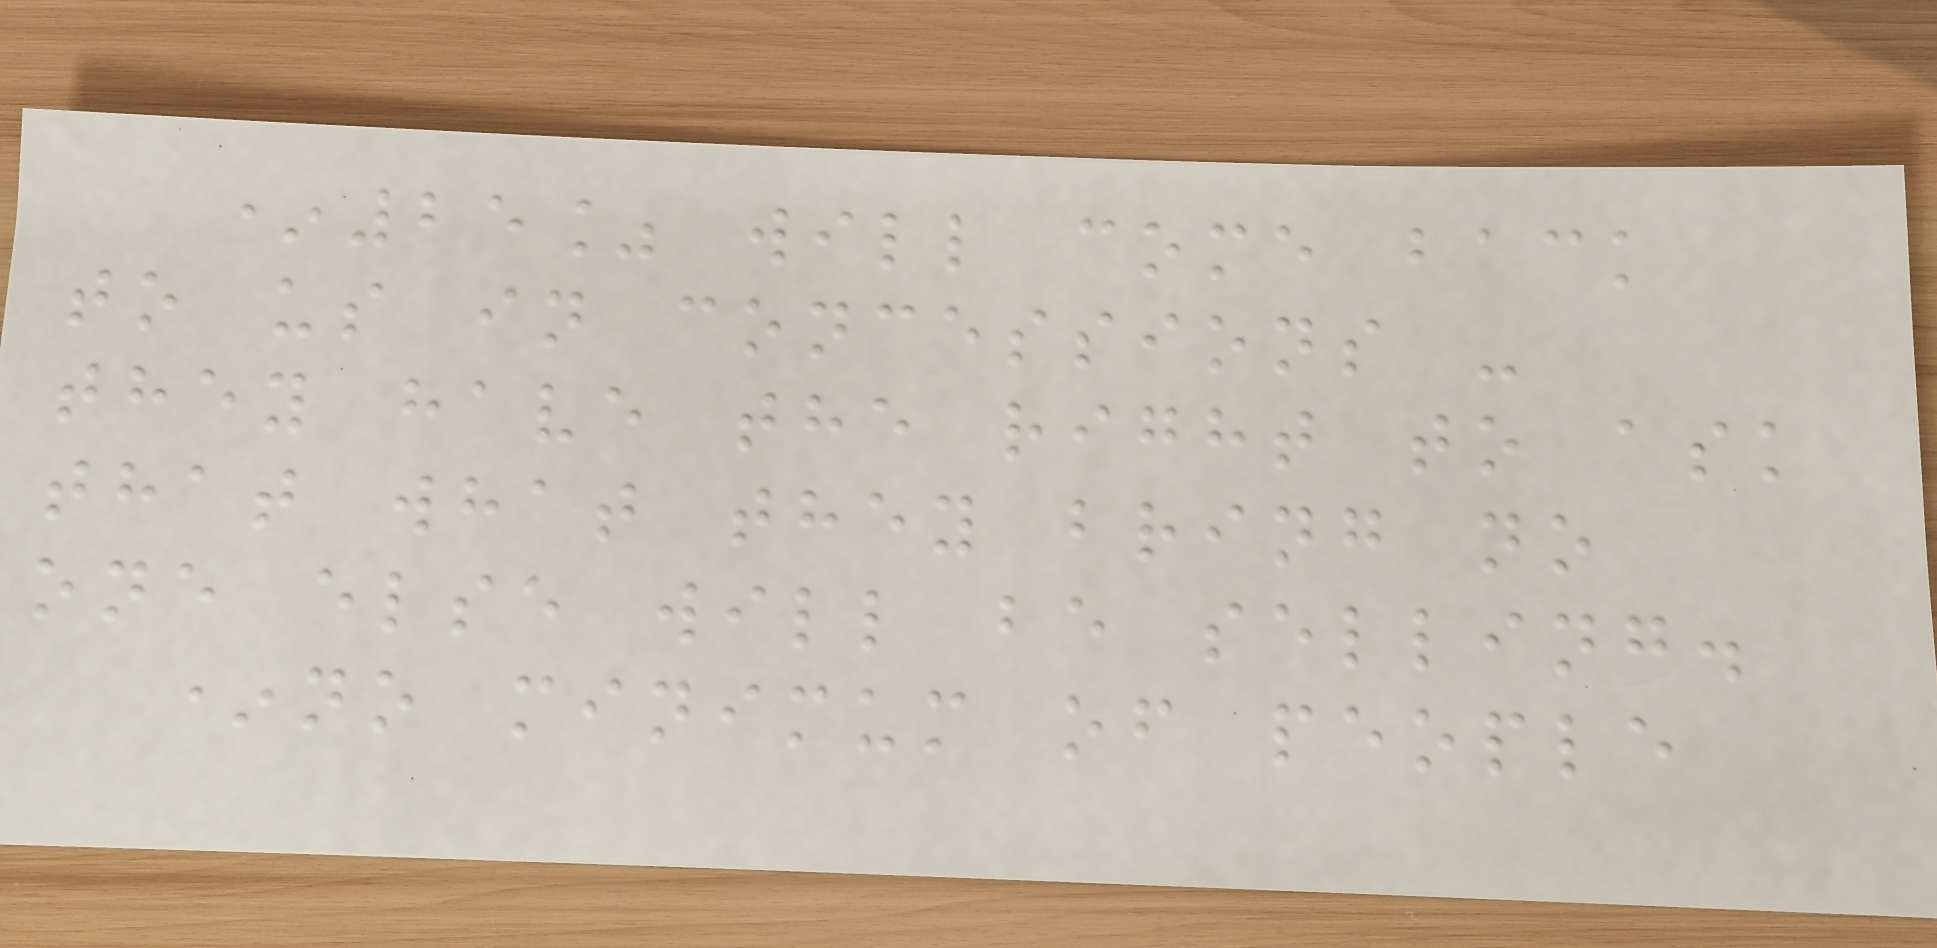*25% will come back
to us in concessions -
they have the right to ask
that what they bring no
one else will be selling.
*no minimum of people
